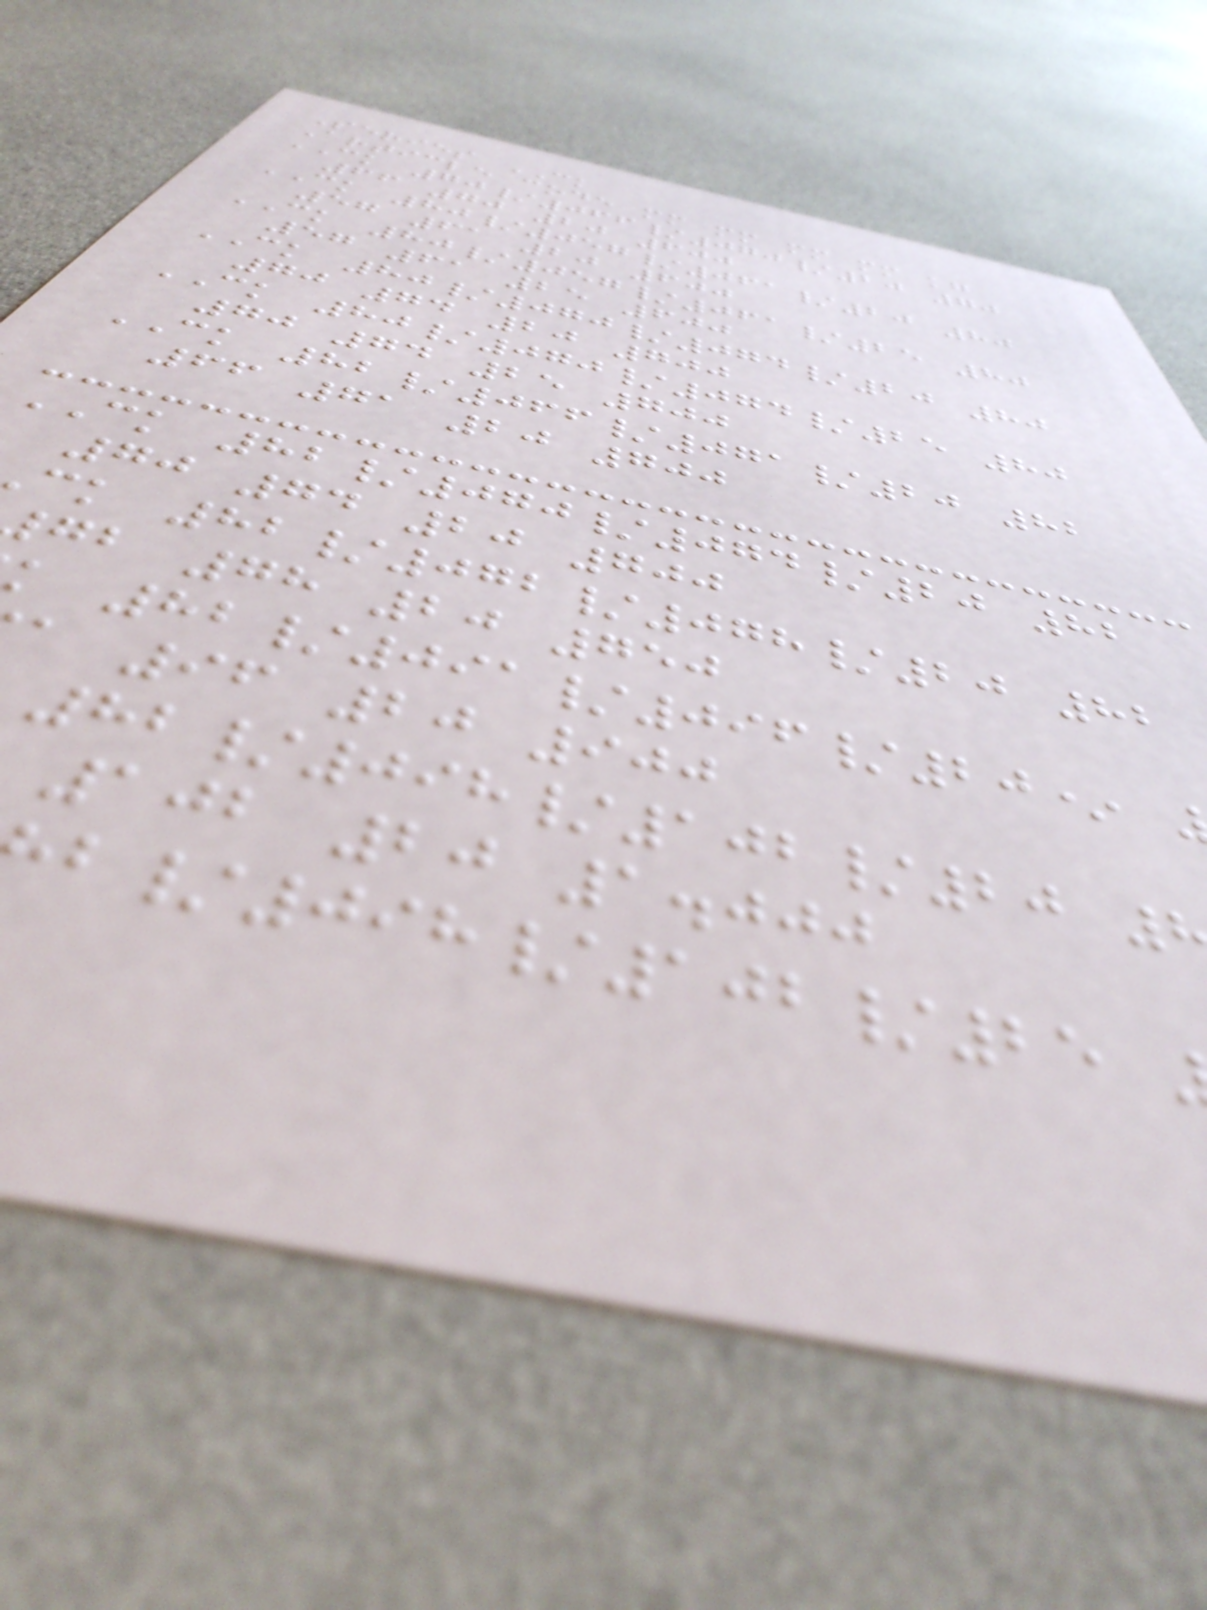Series CK
Article code mm mm mm mm kg
CK 70/066/070/20 70
66 70 20 600
CK 80/057/061/20 80
57 61 20 600
CK 80/057/061/25 80
57 61 25 600
CK 80/070/074/20 80
70 74 20 700
CK 80/070/074/25 80
70 74 25 700
CK 82/066/071/20 82
66 71 20 700
CK 82/070/074/20 82
70 74 20 700
ck 82/072/078/20 82
gb 78 20 750
k 82/091/096/20*
a 96 20 900
82/098/102/20
102 20 1.000
/098/102/25
